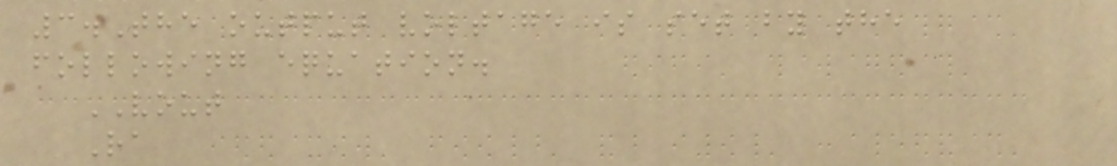3.The output voltage is set by the
following equation.
VOUT
Ra
